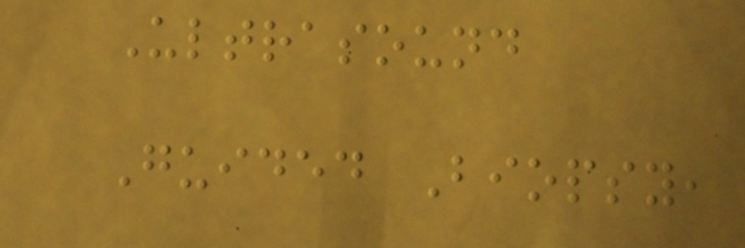Ultrasound
Guided Biopsy,
